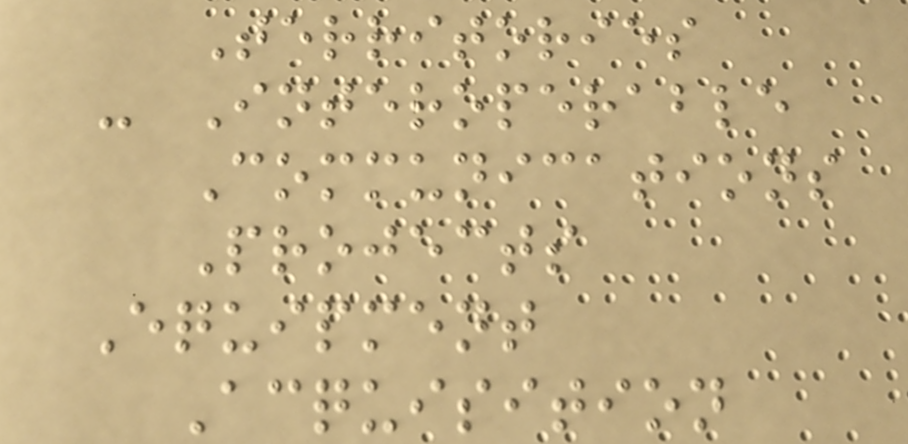Territories
- Interoperable
Communications
Projects
Equipment
Acquisition
